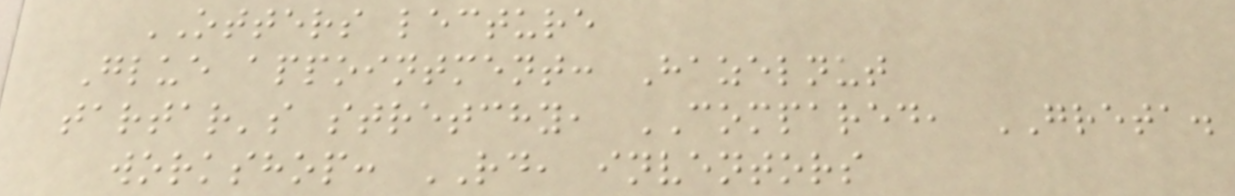OTTERS lecture
Glue appointment: Hazelnut
tartar's stretchy, COMPARED, GRETA.
workshop: RD, inventors
